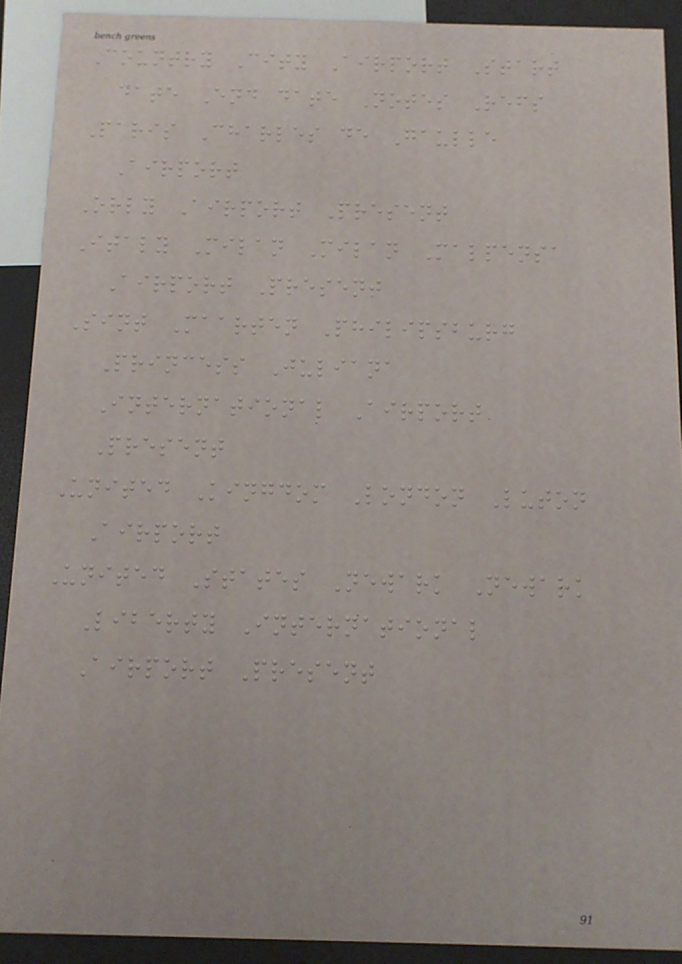Country City Airport Start
date End date Notes Refs
Paris Charles de Gaulle
Airport
Orly Airport Present
Italy Milan Milan Malpensa
Airport Present
Sint Maarten Philipsburg
Princess Juliana
International Airport
Present
United Kingdom London Luton
Airport
United States Newark Newark
Liberty International
Airport Present
